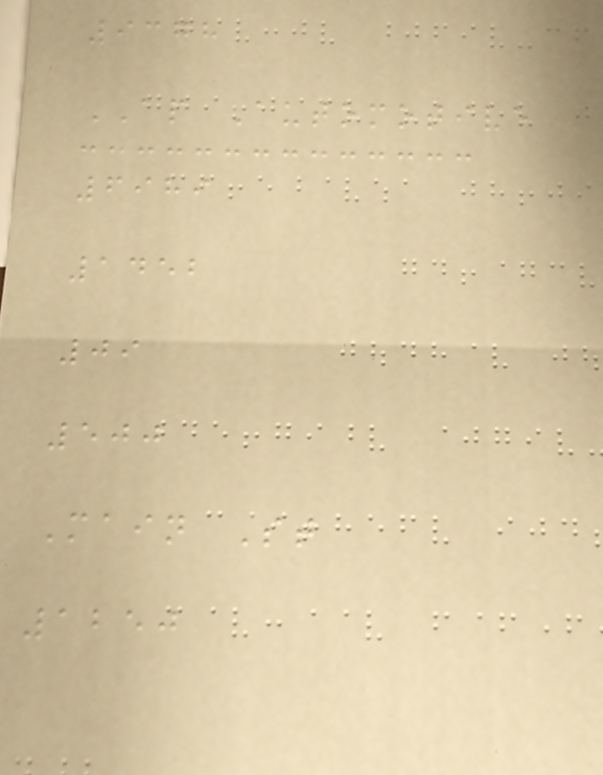9378
AP Automotive
6989
1452
09
500
Main St
1250
